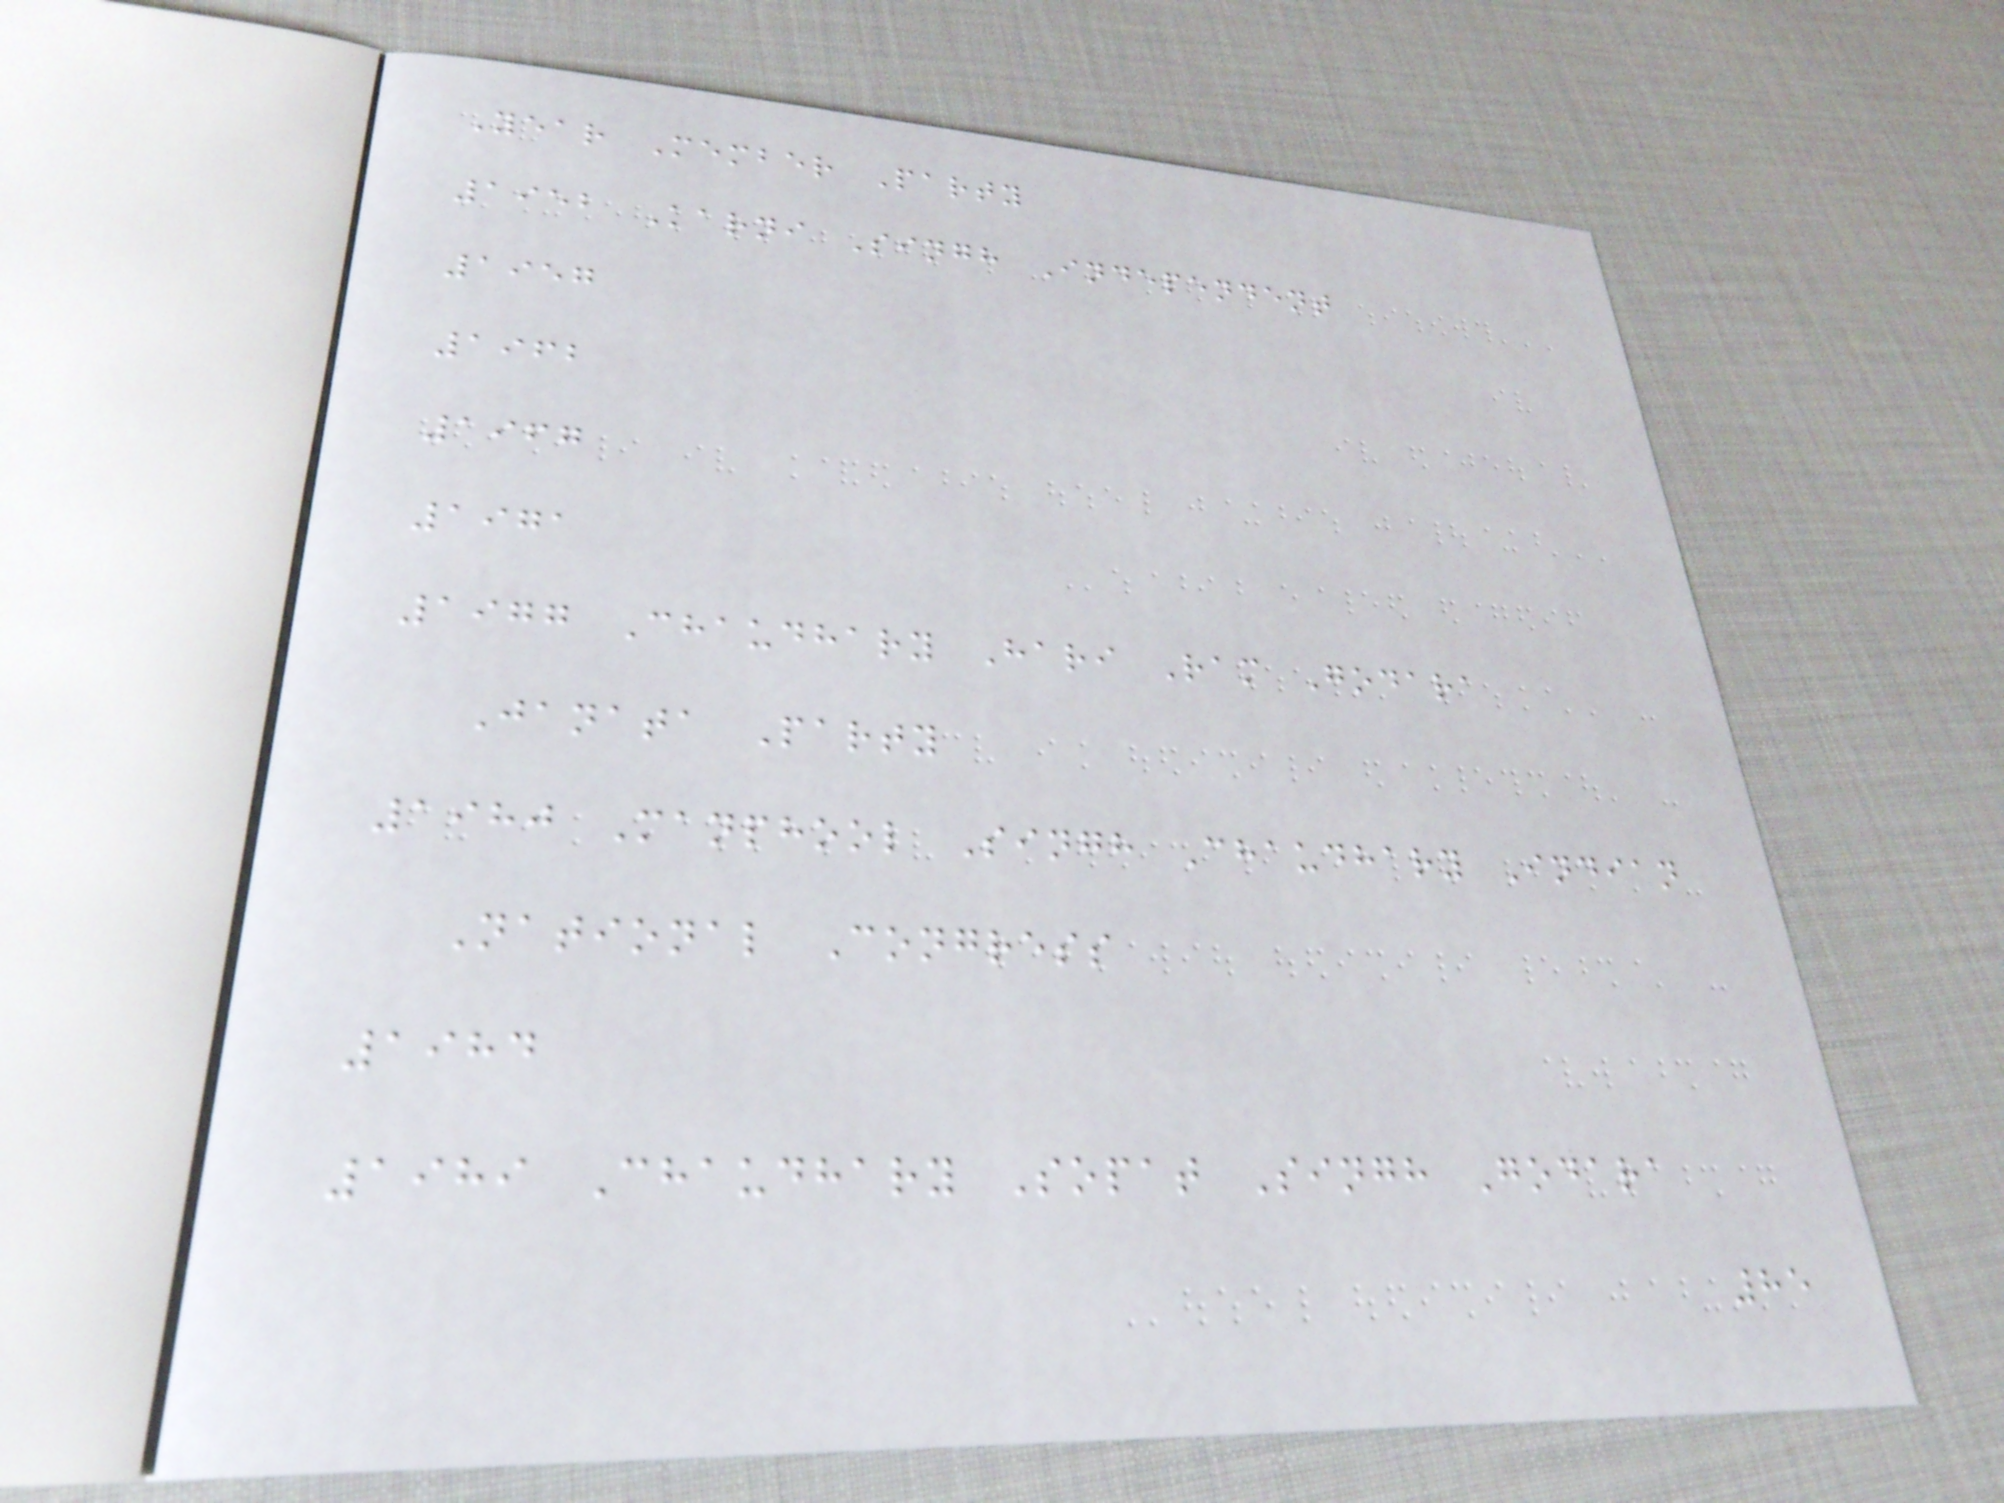Year Member Party
1952 Karni Singh Independent
1957
1962
1967
1971
1977 Chaudhary Hari Ram Godara
Janata Party
1980 Manphool Singh Chaudhary Indian
National Congress
1984
1989 Chaudhary Sopat Singh Godara
85
